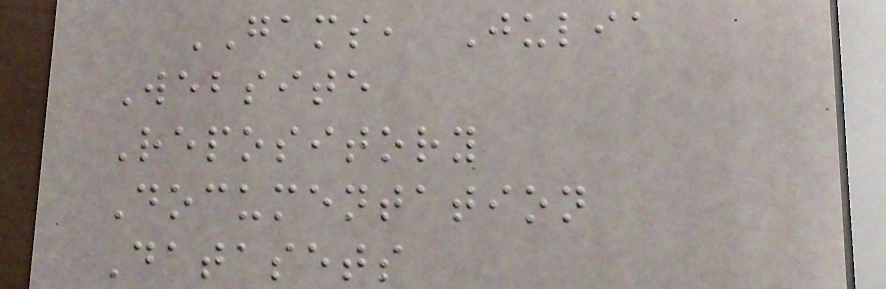GAMS, Julia
Website
Repository
Documentation
Datasets
